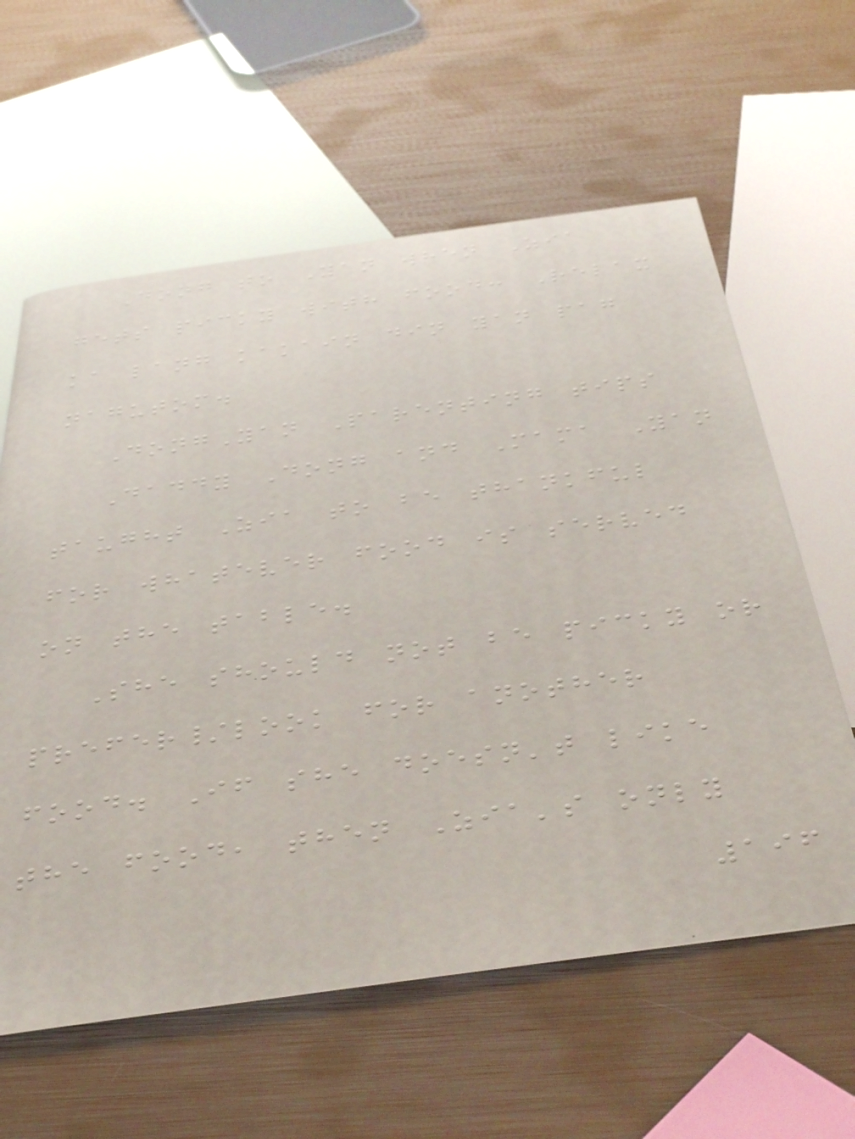Dong to Yan when Zia
gets picky with food: Relax
ka lang kakain din yan pag
nagutom.
DongYan Parenting tips
Daddy Dong and Mama Yan
taught Zia to be thankful
for whatever food is served
on the table.
She should not be picky or
prefer/look for another
food. If she doesn't like
the food, then Zia's only
196
